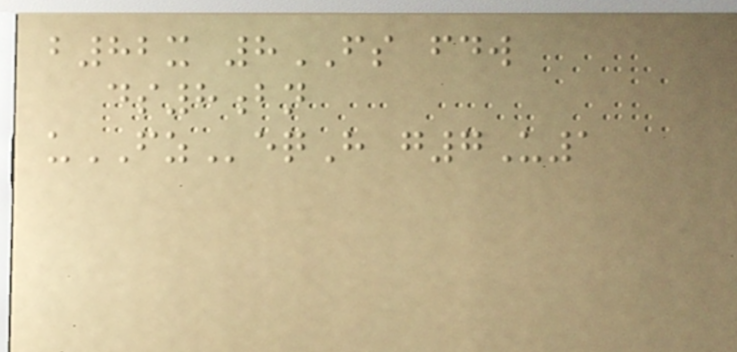b82x 8FS fdw
ds8bn
uFZeqH g7U1
